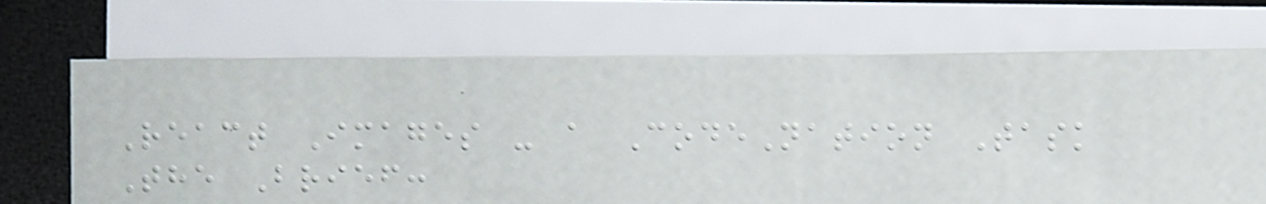React Images - a CodeNation Task
The Brief:
